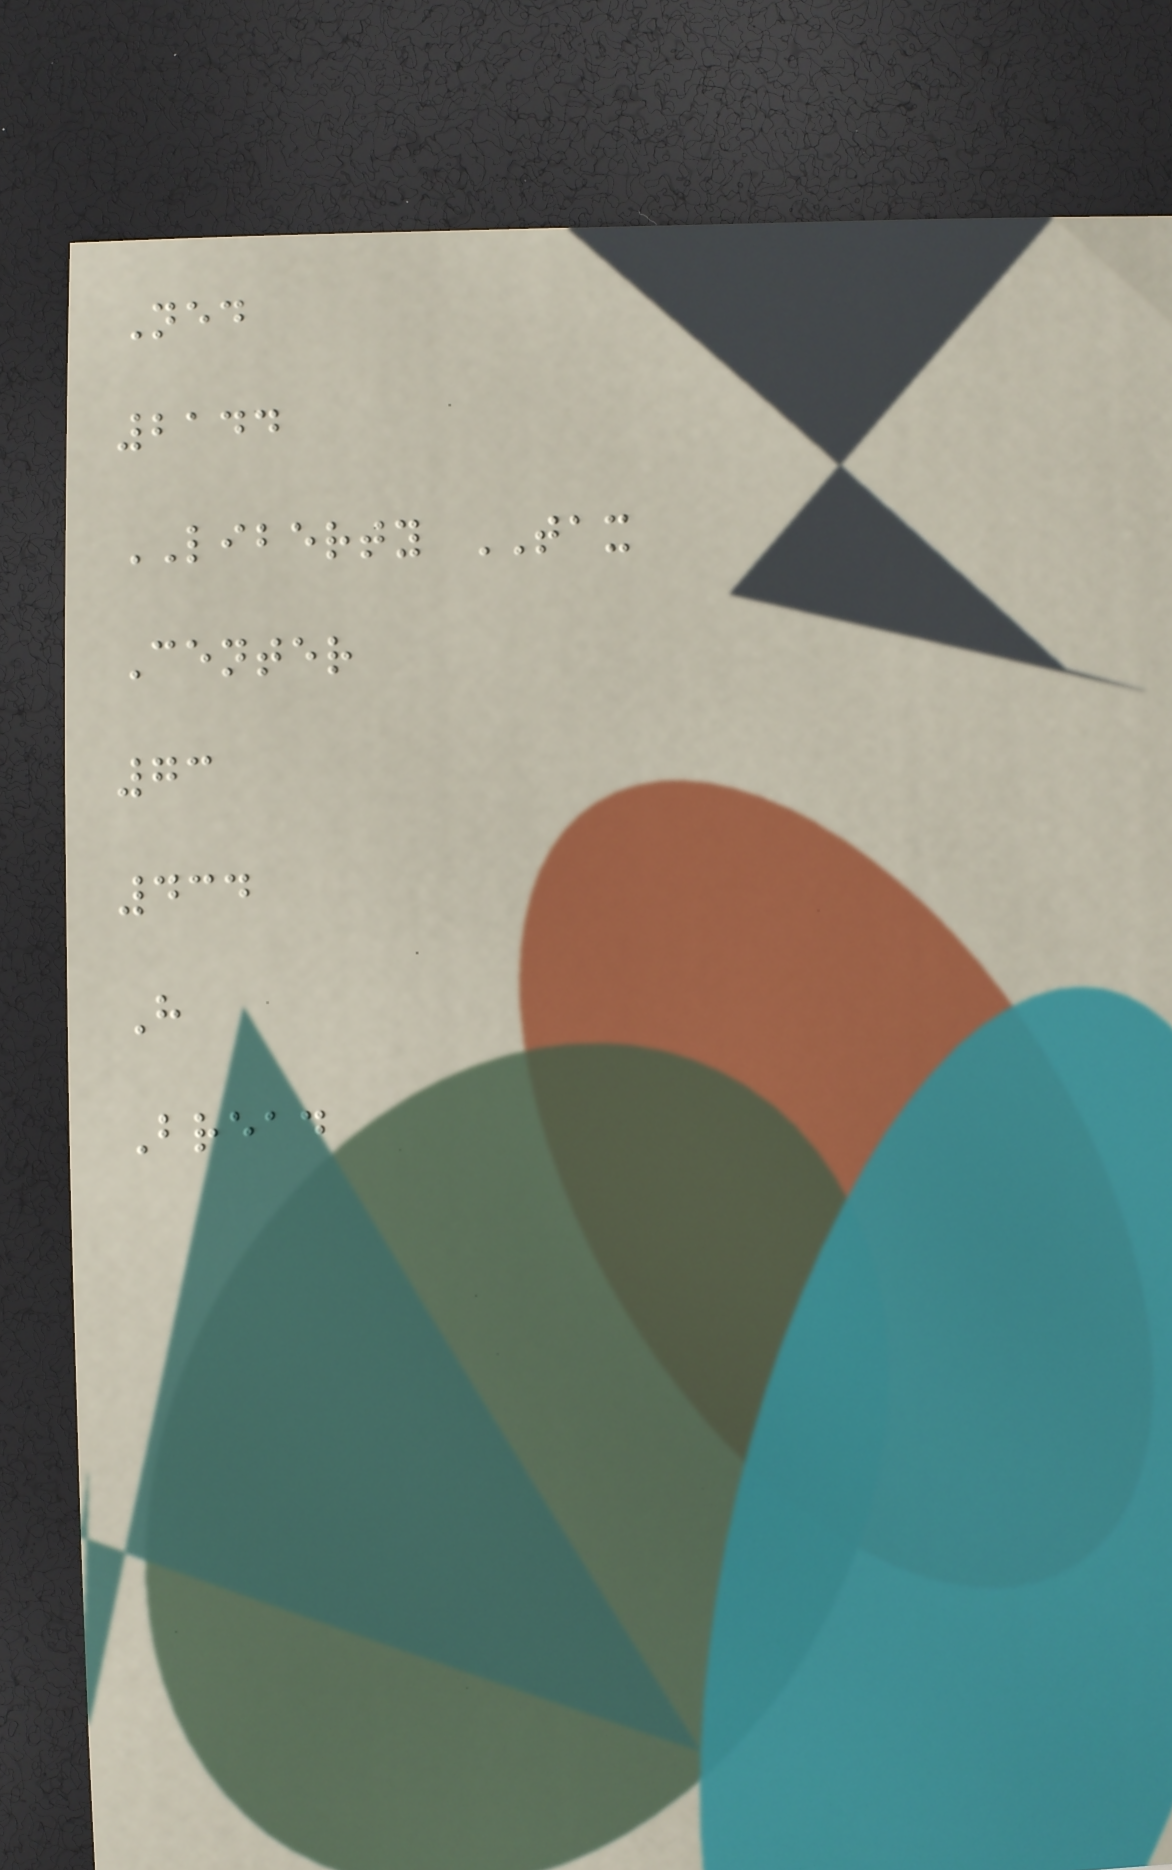Ned
2144
LIBERTY TAX
Center
73
434
H
Bread
